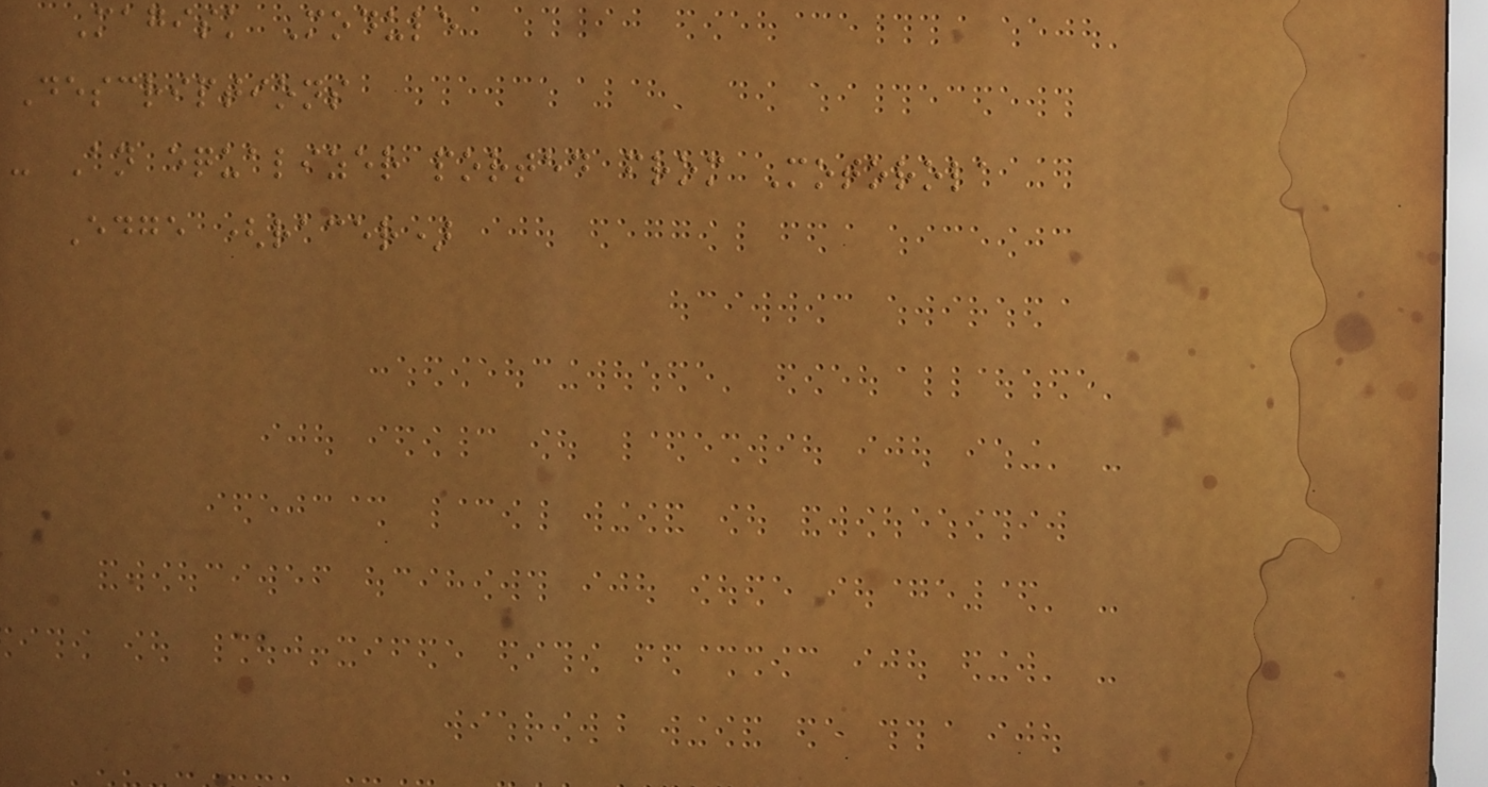Magisk Module
Descriptions
- An equalizer ported from Motorola
Edge (racer)
